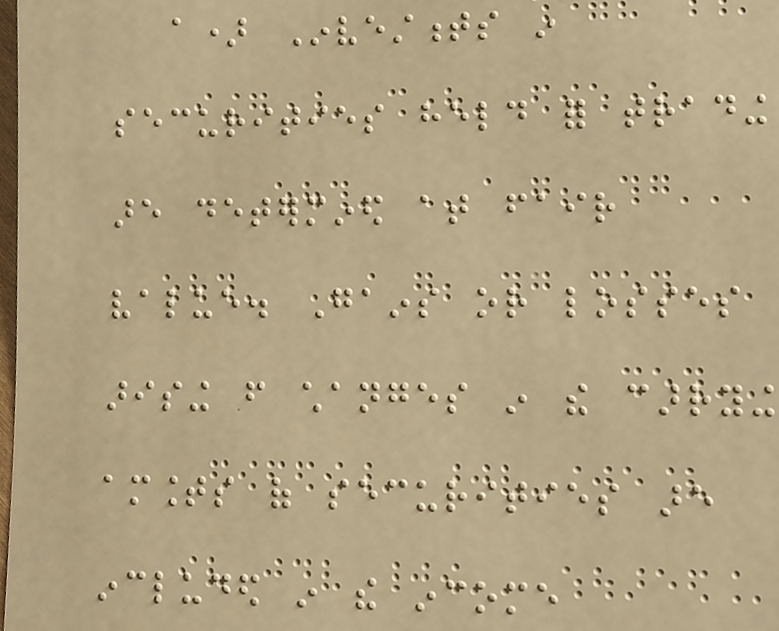a) Investments in
securities held for trading
are determined at fair
value. Gains or losses
arising from changes in the carrying
amounts of securities are
included in the income
